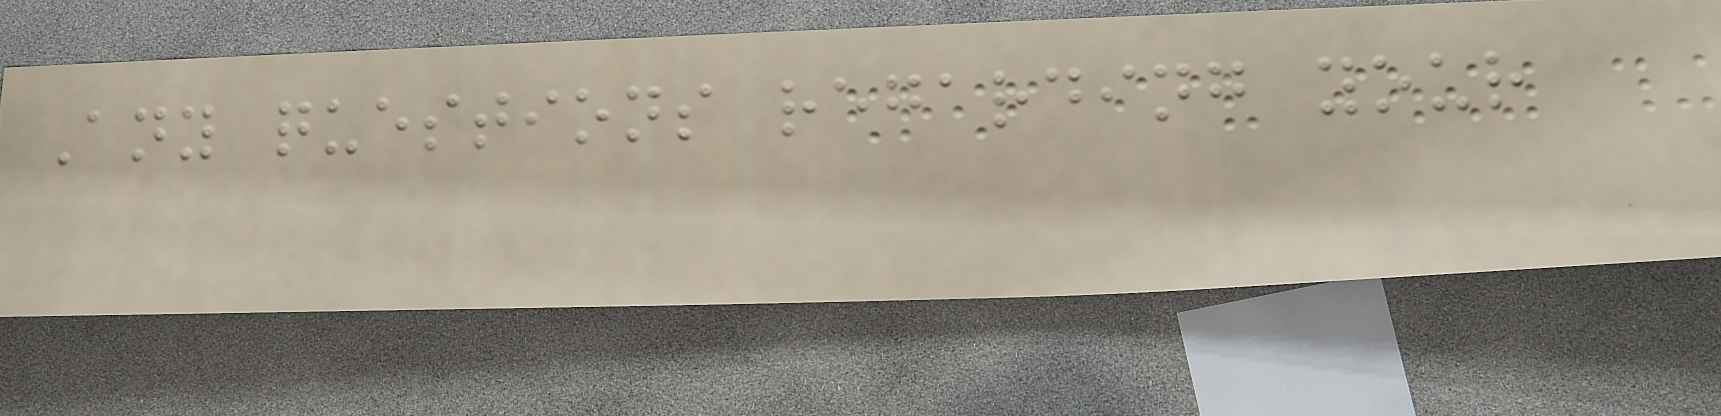Any questions regarding your
